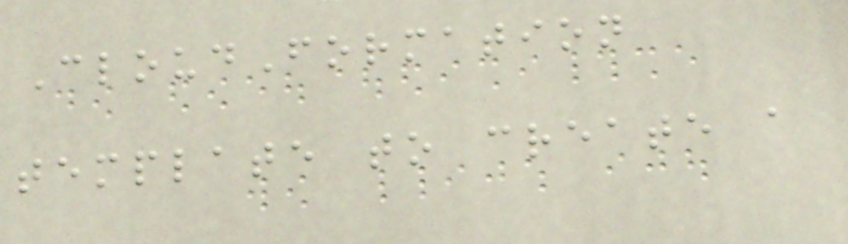CloudFormation
template to create a
